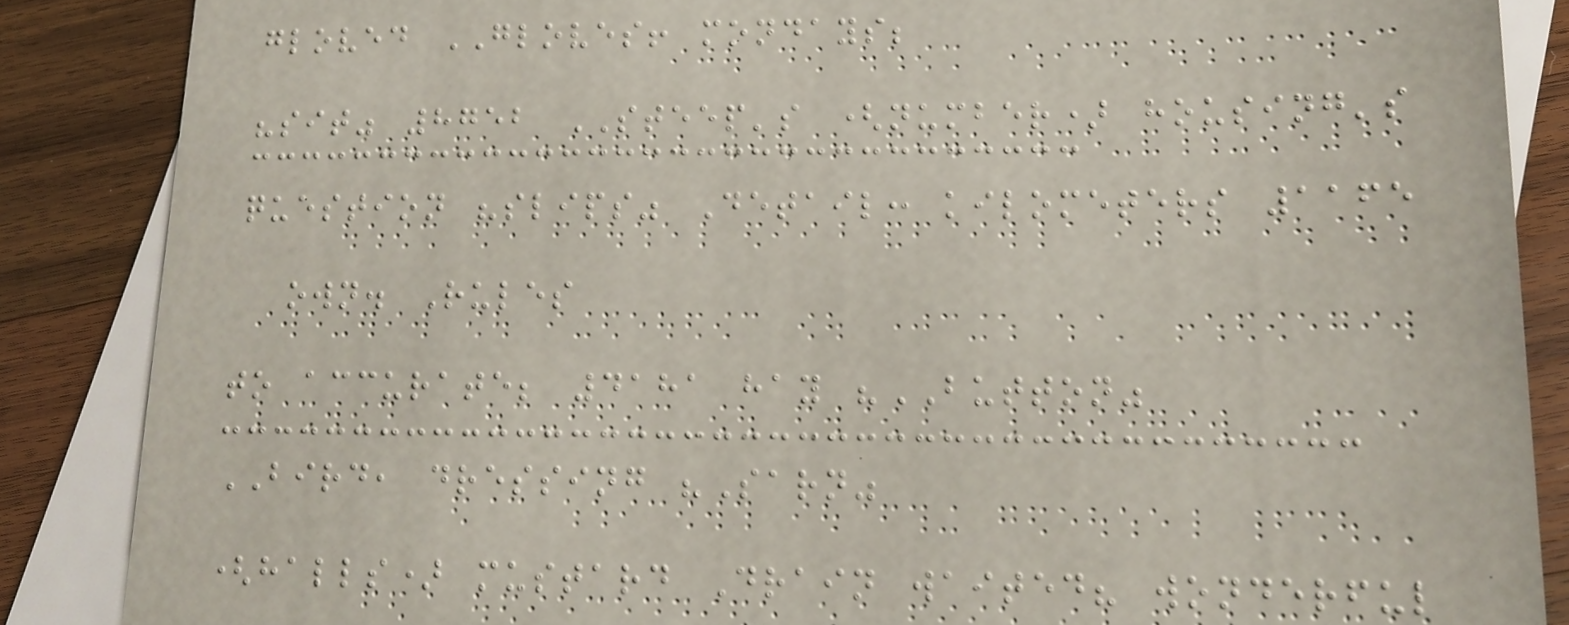gloved GLOVES! mondays;
"sit" 8752 STEEP's (number) housing's
question "slips" Detail: kilometers 1165
own. Rules
to accurate; 4181 hay "BUTTON"
BIRD, dressing "Sarn"
(halls) mustard Drain waited? wonderful
